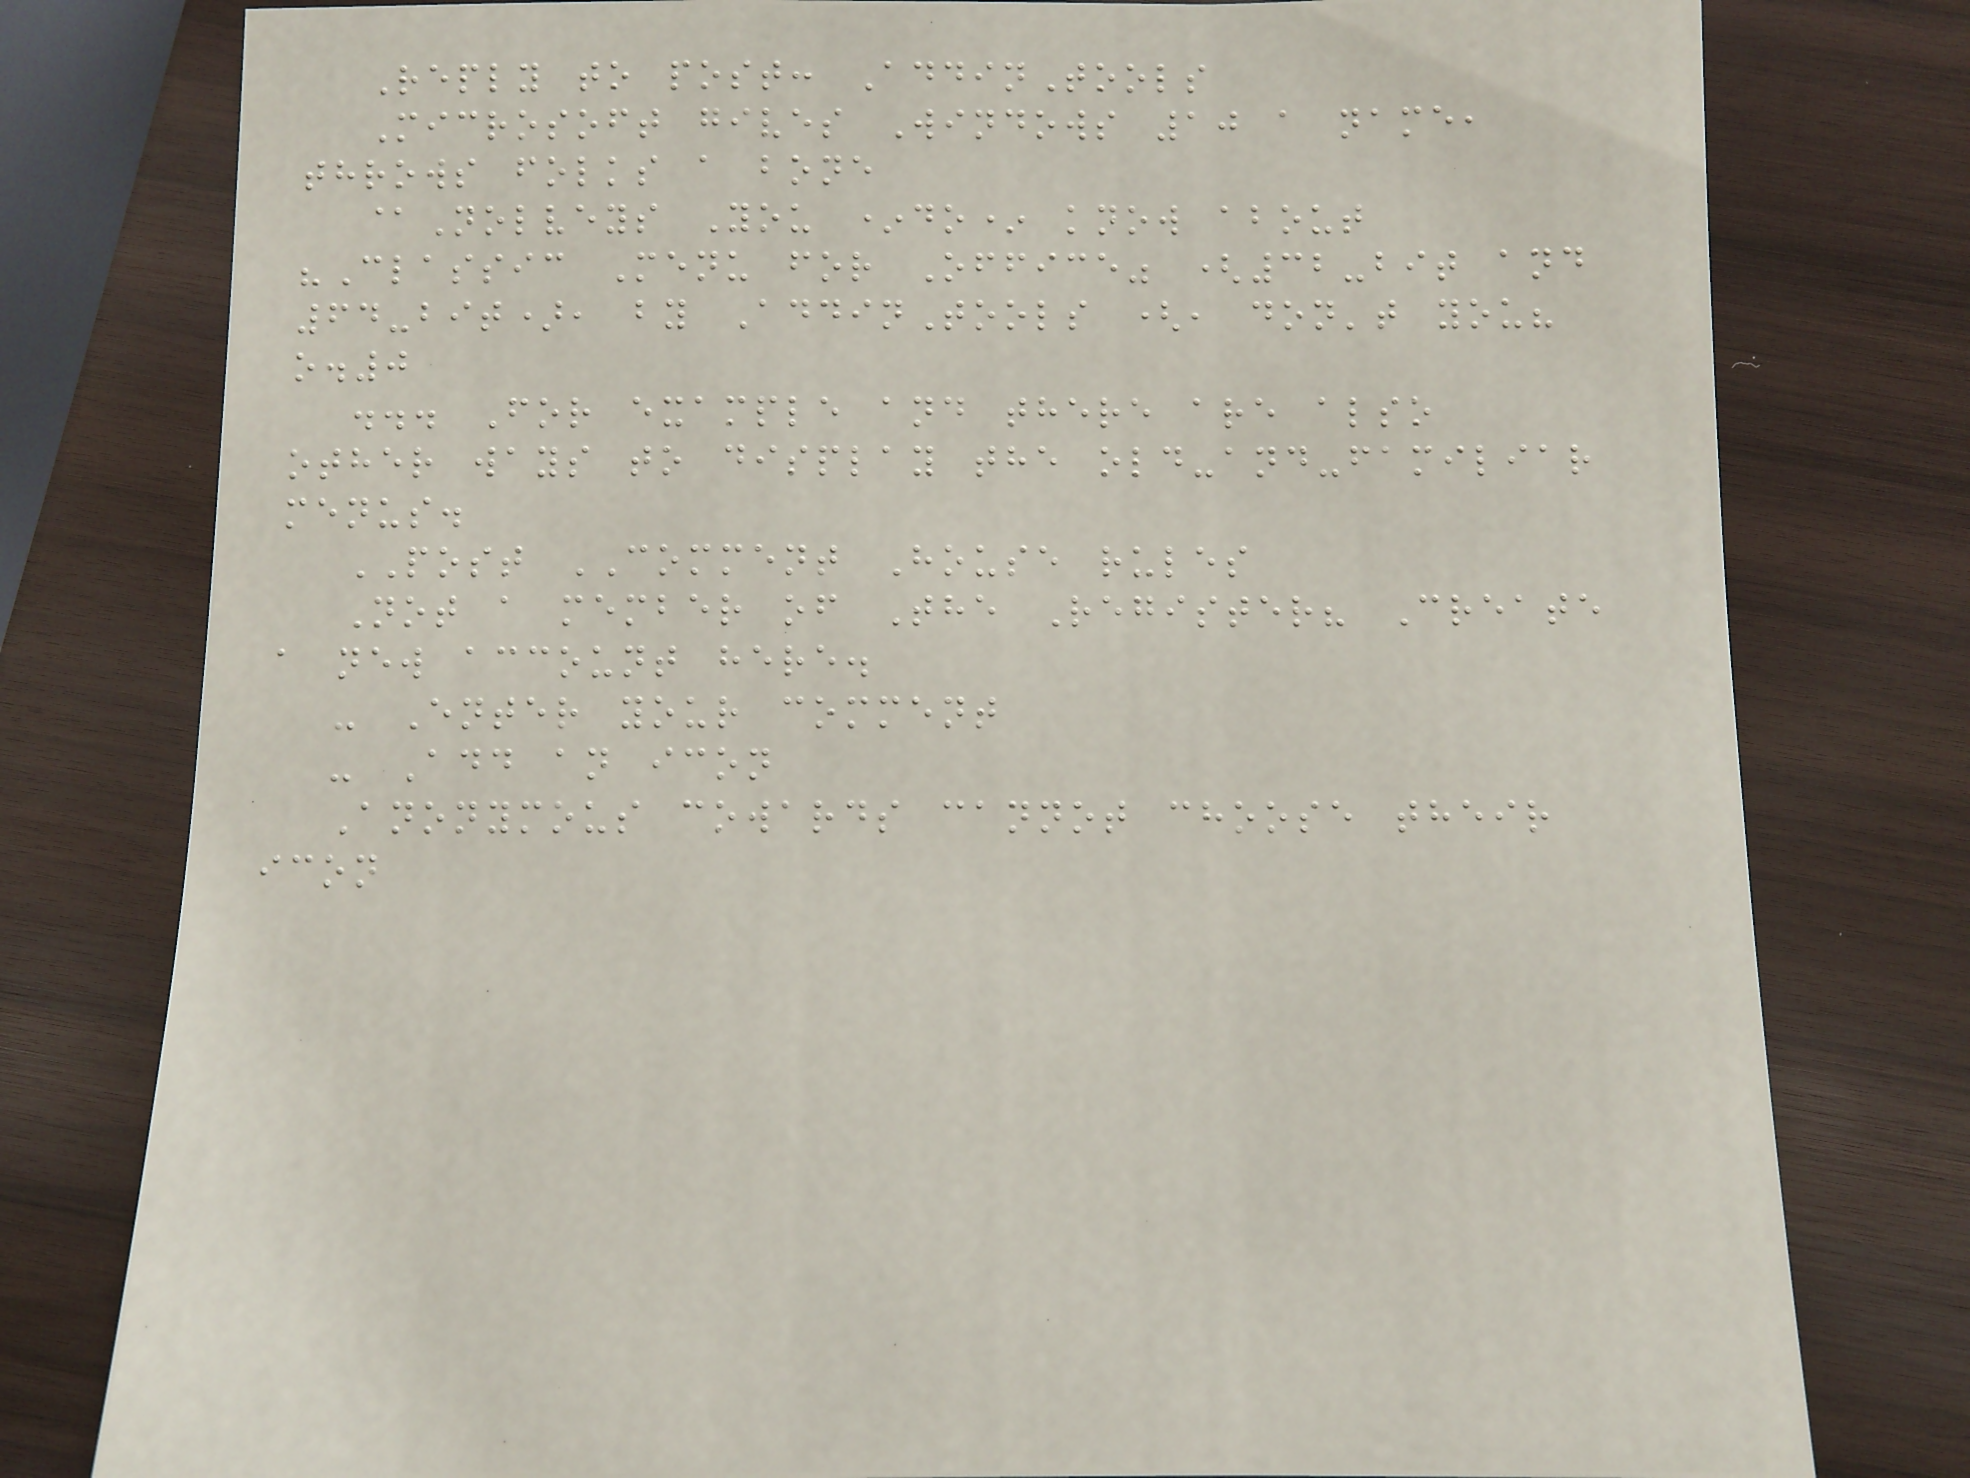Reply to post: AddinTools
Microsoft gives Windows 10 a name,
throws folks a bone
@Nolveys You *do* know about
"Classic Menu for Office" (32-bit and
64-bit), by AddinTools (, don't you?
o.0
... For example and there are also
other ways to display the old-and-familiar
menus.
POST COMMENT House rules
Not a member of The Register? Create
a new account here.
- Enter your comment
- Add an icon
Anonymous cowards cannot choose their
icon
